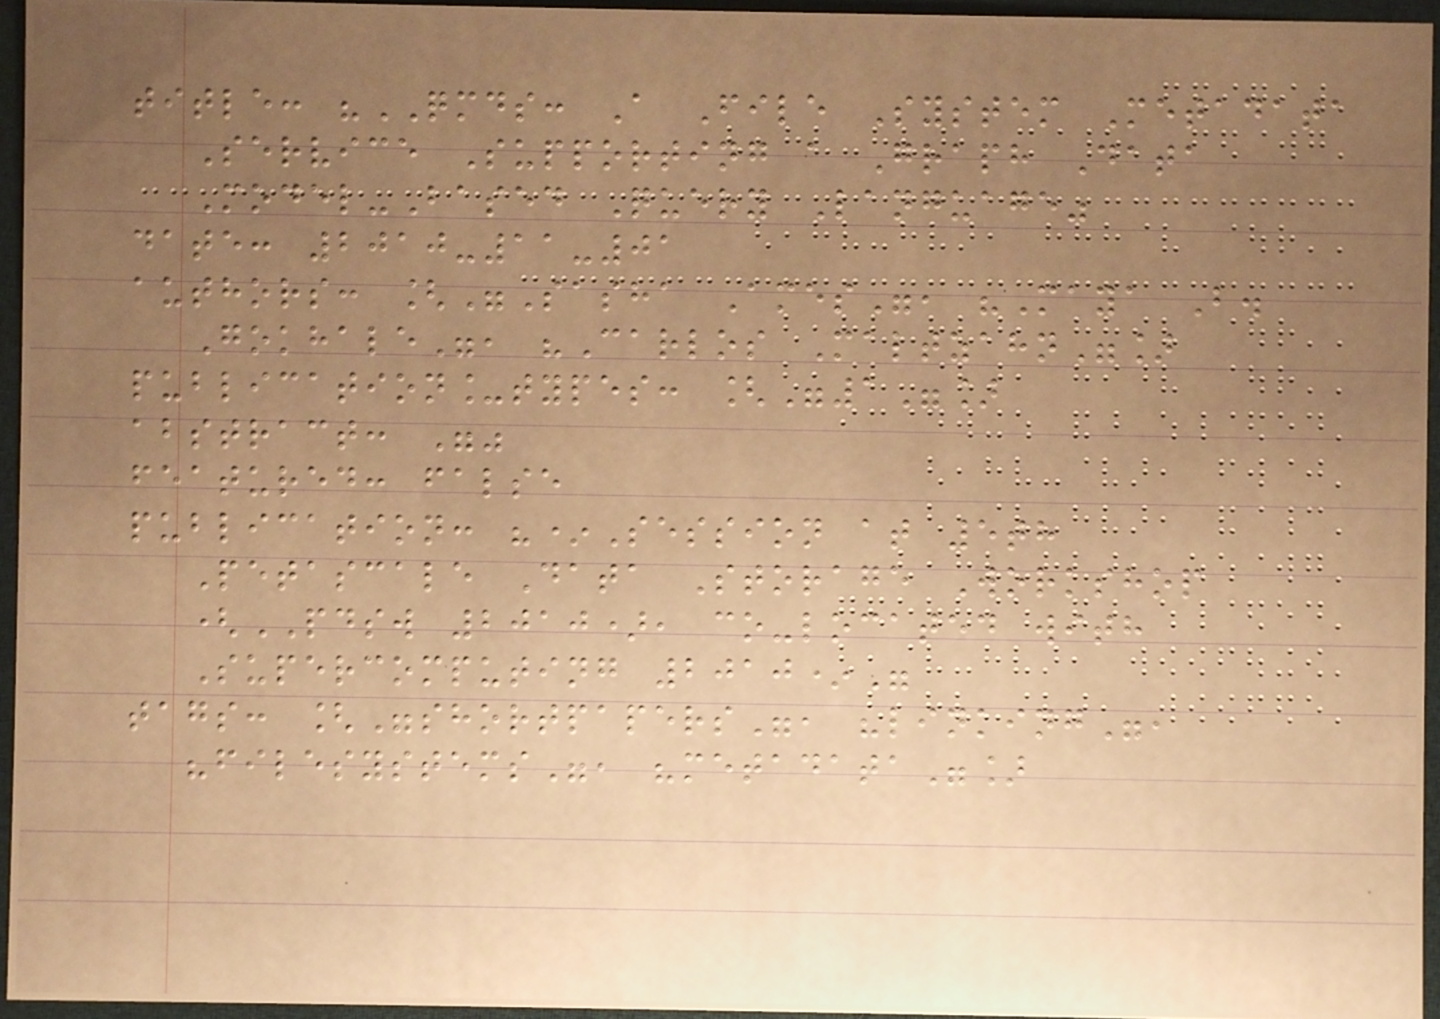title: "QMDS: A File System Metadata
Service Supporting a Graph Data
Model-Based Query Language"
date: 2010-11-01
authors: ["Sasha Ames", "Maya B.
Gokhale", "Carlos Maltzahn"]
publication_types: ["1"]
abstract: ""
featured: false
publication: "*Session at 5th
Petascale Data Storage Workshop
(PDSW 2010), co-located with
Supercomputing 2010*"
tags: ["shortpapers", "linking",
"filesystems", "metadata"]
